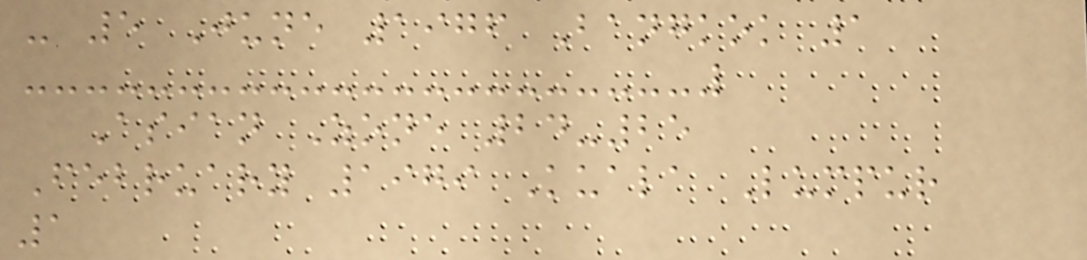- 5 June 1976 Bangkok 1
Asian Zone 24-25
February 1979 Kuala Lumpur
1
